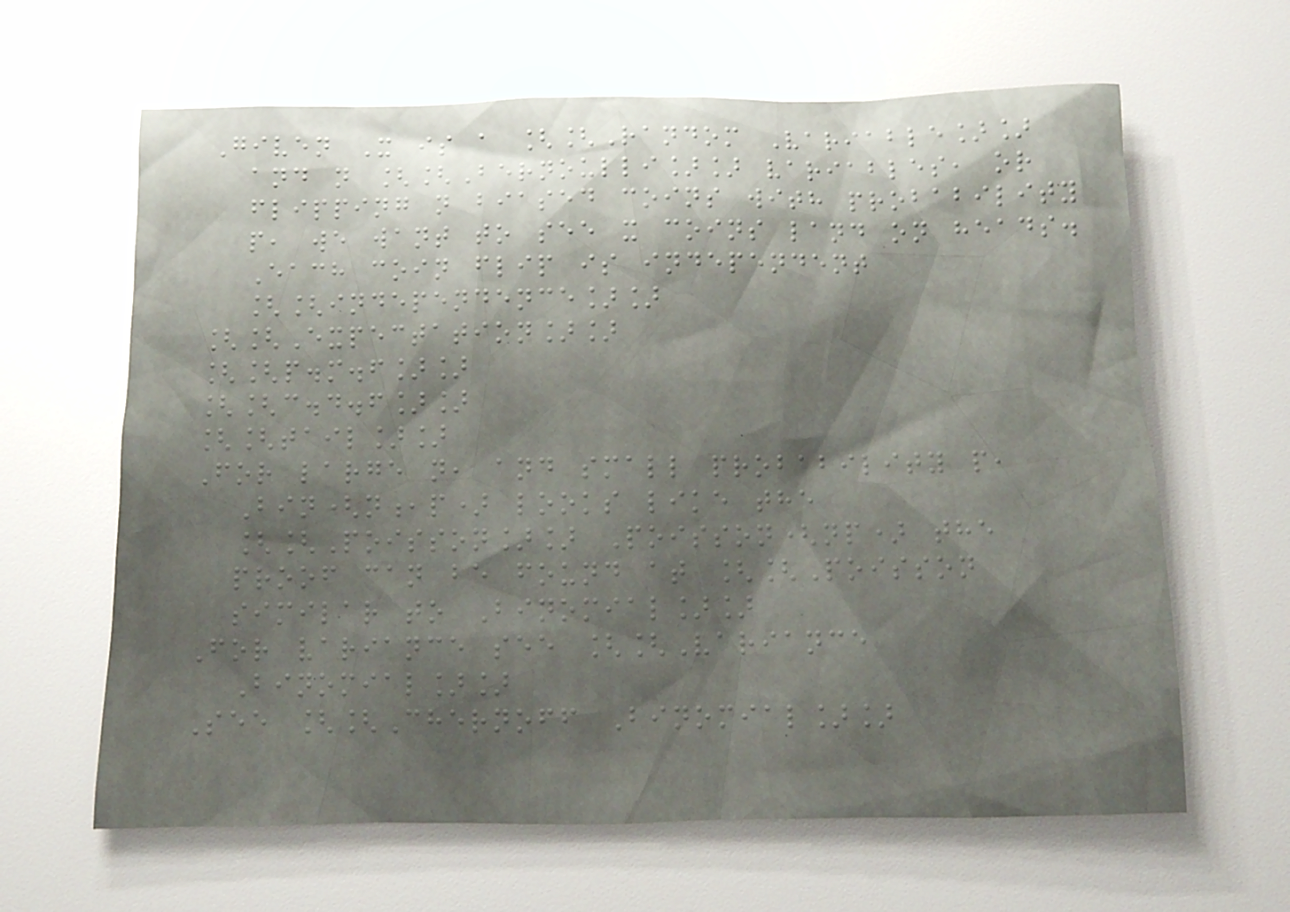Given X is a [[Random Variable]]
and n [[Bernoulli]] variables, or
flipping n biased coins with probability
p, we want to see x coins land on heads.
Each coin flip is independent
[[independence]]
[[Expectation]]
[[p.m.f]]
[[c.d.f]]
[[tail]]
For large n, and small probability p,
Bin(n,p) looks like the
[[Poisson]] Poisson(np) the
proof can be found at [[Poisson
similar to Binomial]]
For variance see [[Variance
Binomial]]
See [[Chernoff Binomial]]
